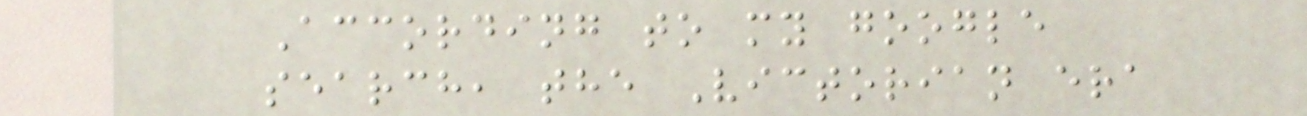According to my google
search, the Victorian era
